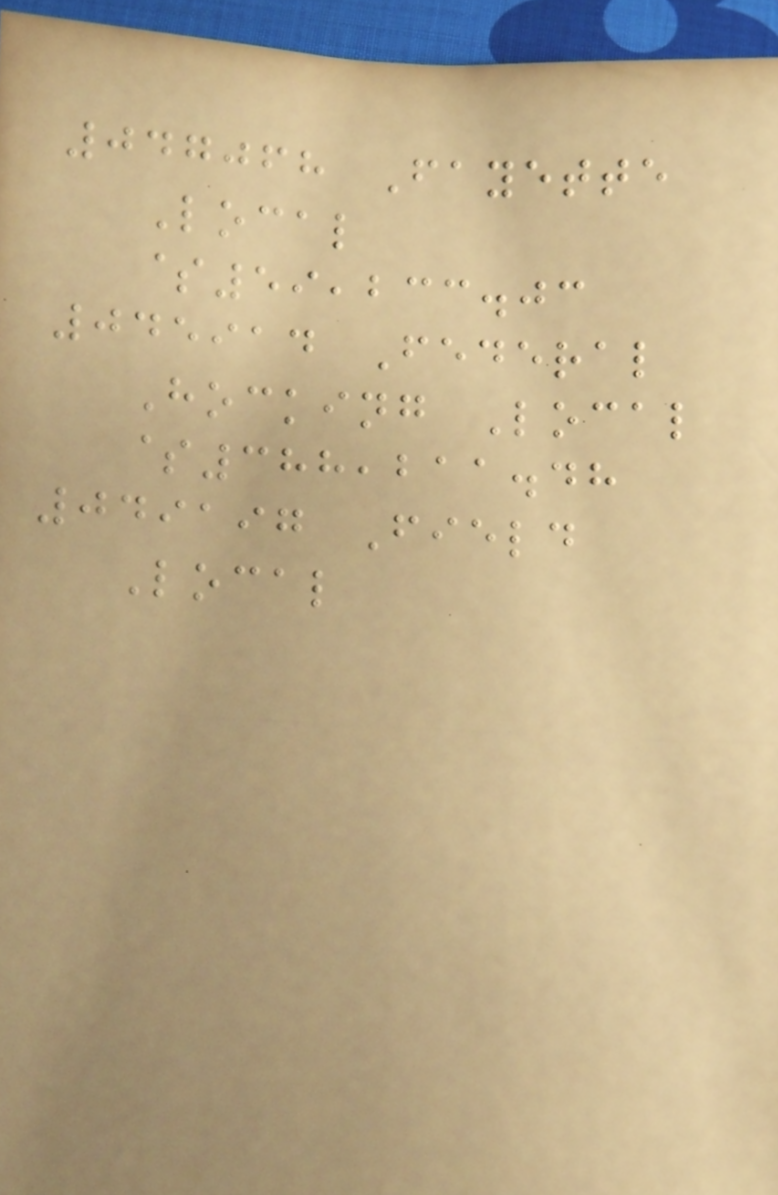047068 Fayette
Local
$59,233.03
045914 Federal
Hocking Local
$388,211.48
049197 Field
Local
